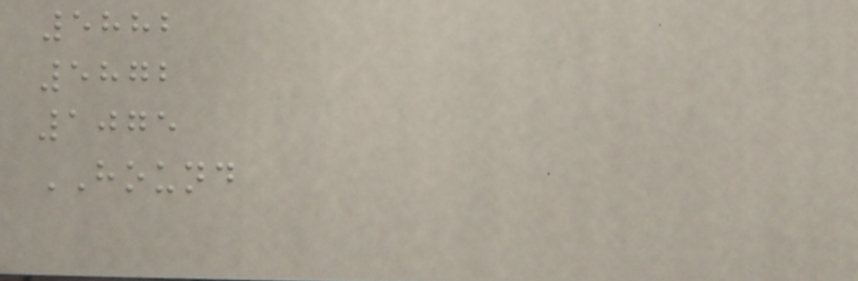5882
5872
1075
HOUND
